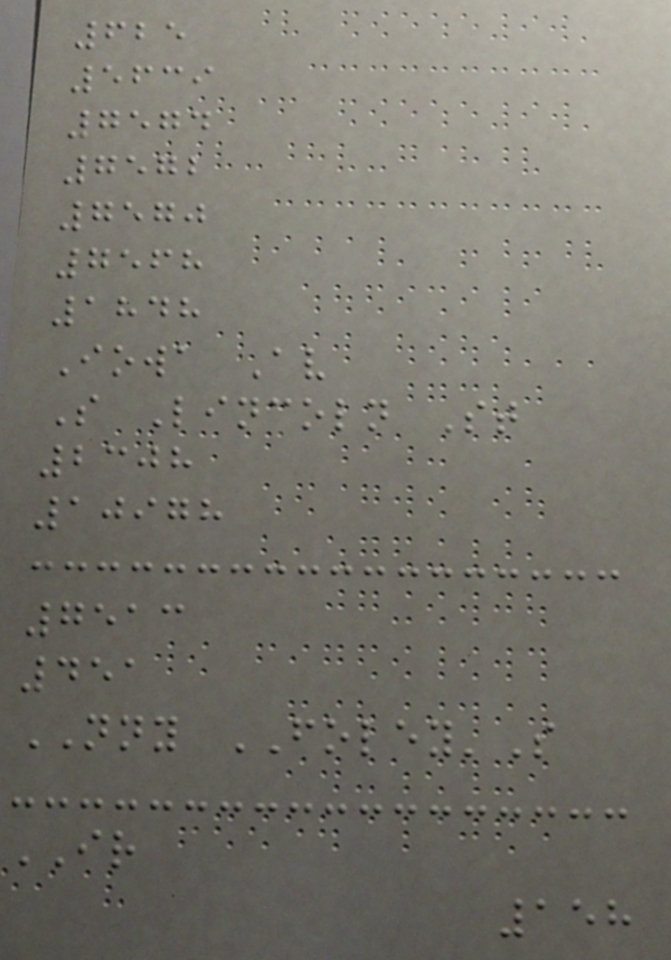625
5639
7574
7572
7570
7568
1848
Iowa Av
S Lincoln St
2308
10978
7513
451
NNY FOLEY'S
IR
158
